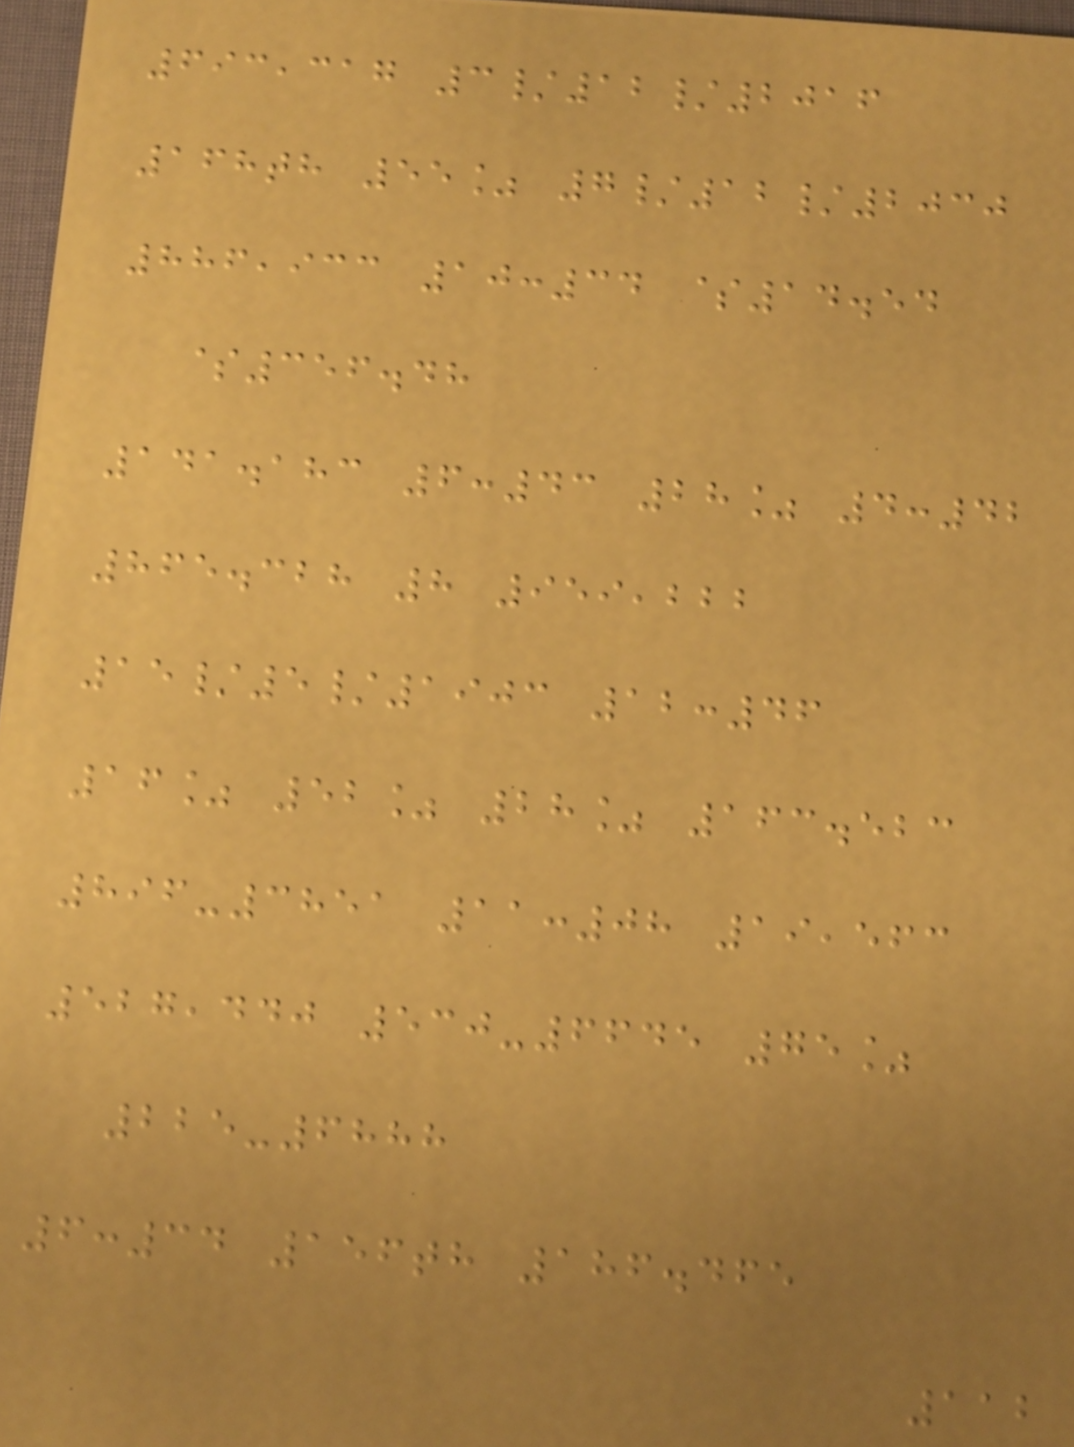693,317 3/12/2016
168th 55% 7/12/2030
886,933 10:34 $14.54
$356.48
141.183 6:43 28% 4:42
865.328 8 959,222
15/5/1903 12:46
16% 52% 28% 163.523
896-3851 11:08 19,563
527,440 530-6645 75%
225-6888
6:34 156th 186.465
112
